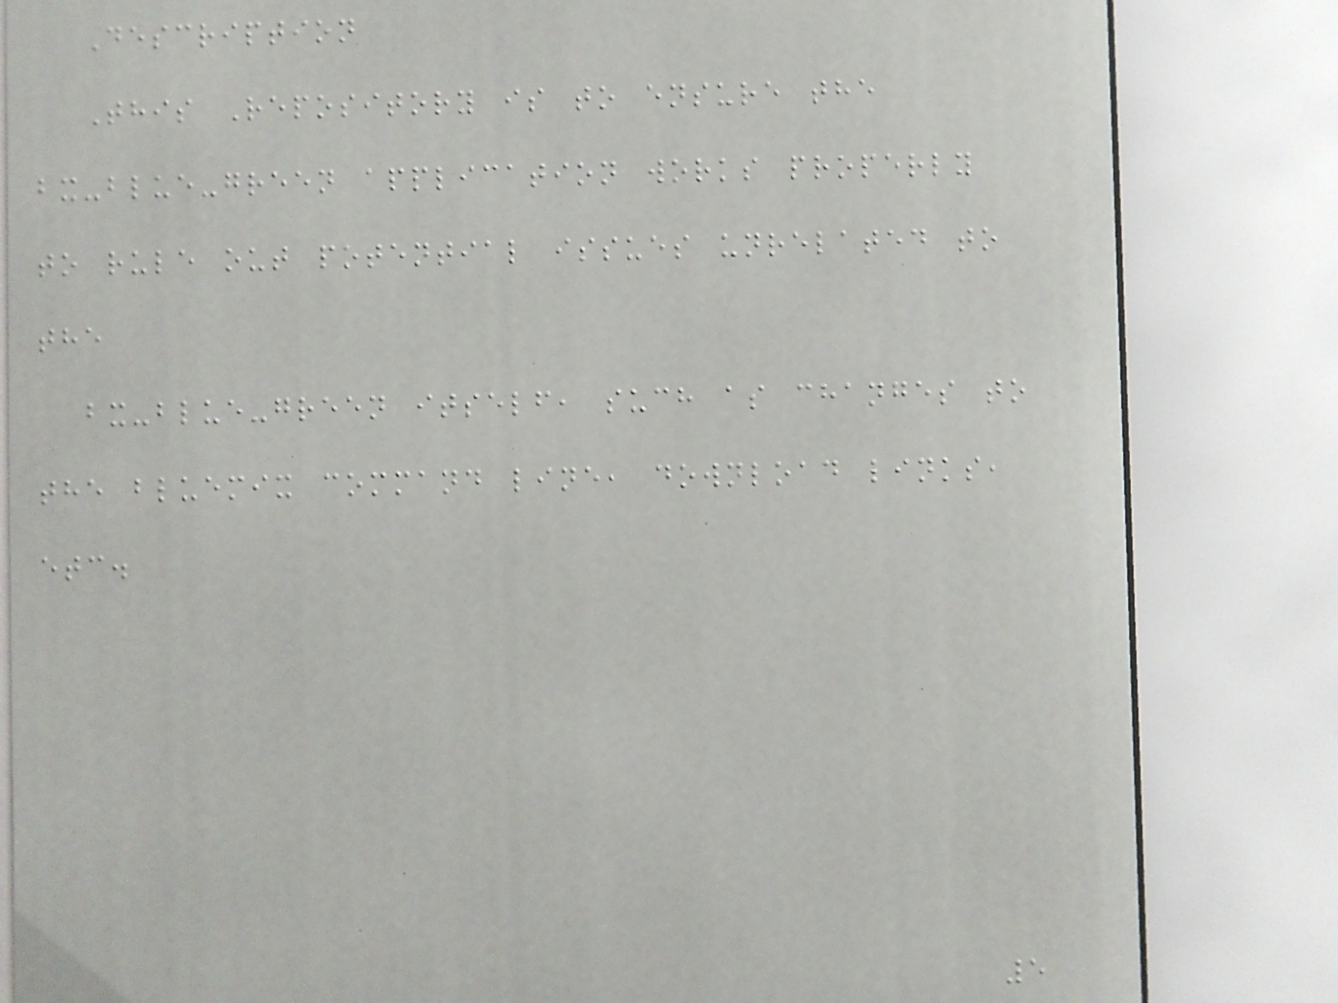Description
This Repository is to ensure the
bx-blue-green application works properly
to rule out potential issues unrelated to
the
bx-blue-green itself, such as changes to
the bluemix command line, download links,
etc.
5
